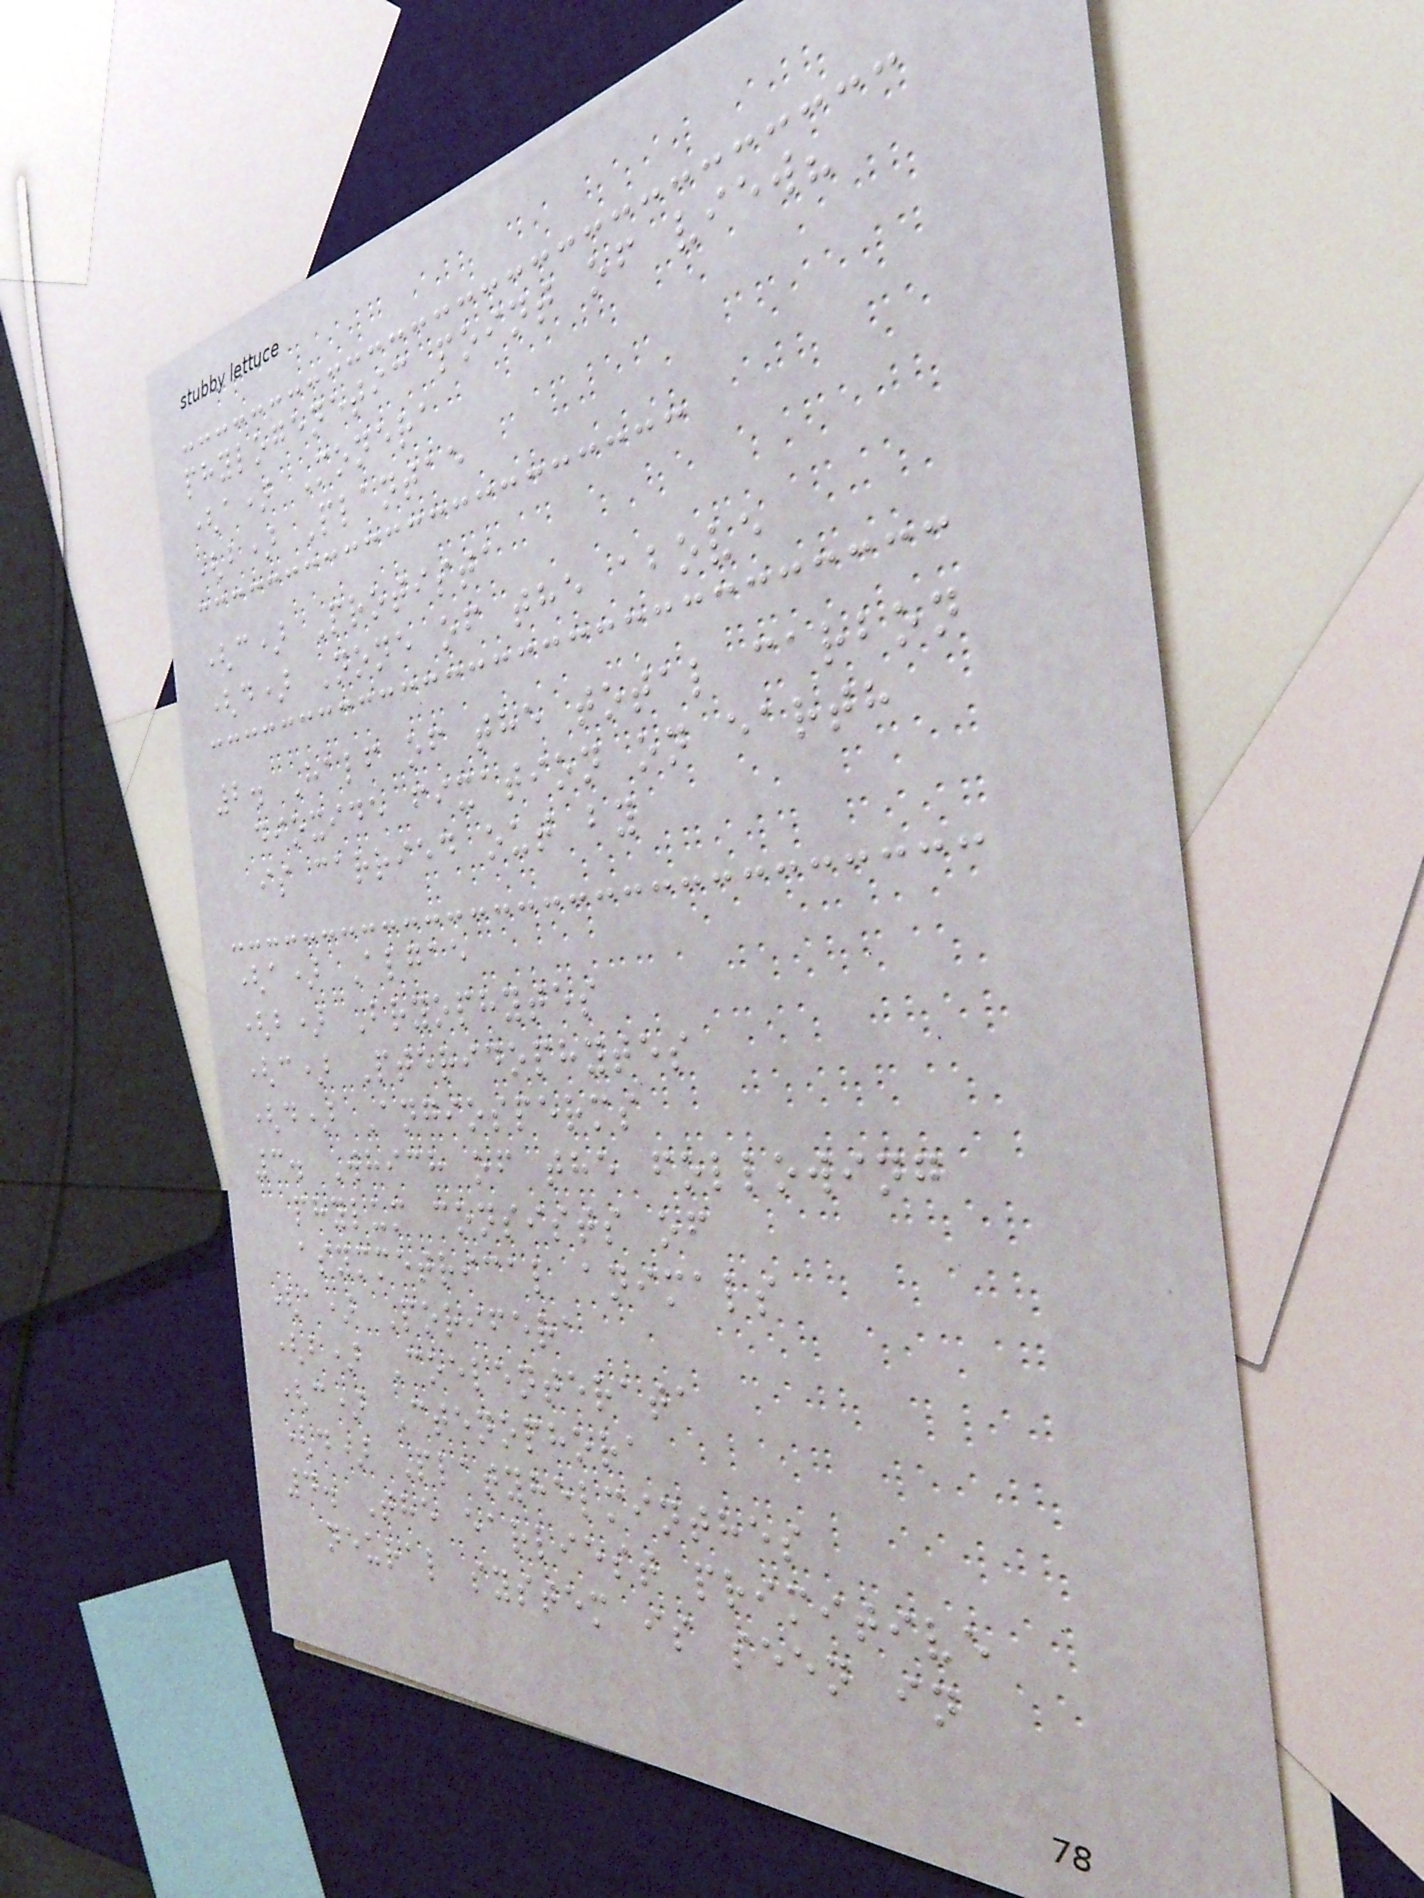phylogenetic point of view?
(a) Monera
(b) Plantae
(c) Protista
(d) None of the above
2. Half of the total carbon
dioxide fixation on earth
is carried out by
(a) Algae
(b) Bryophytes
(c) Pteridophytes
(d) Angiosperms
3. Which of the following
phylum consists of
asymmetrical animals
(a) Porifera
(b) Coelenterata
(c) Ctenophora
(d) Platyhelminthes
4. The earliest primitive
neural system is seen in
